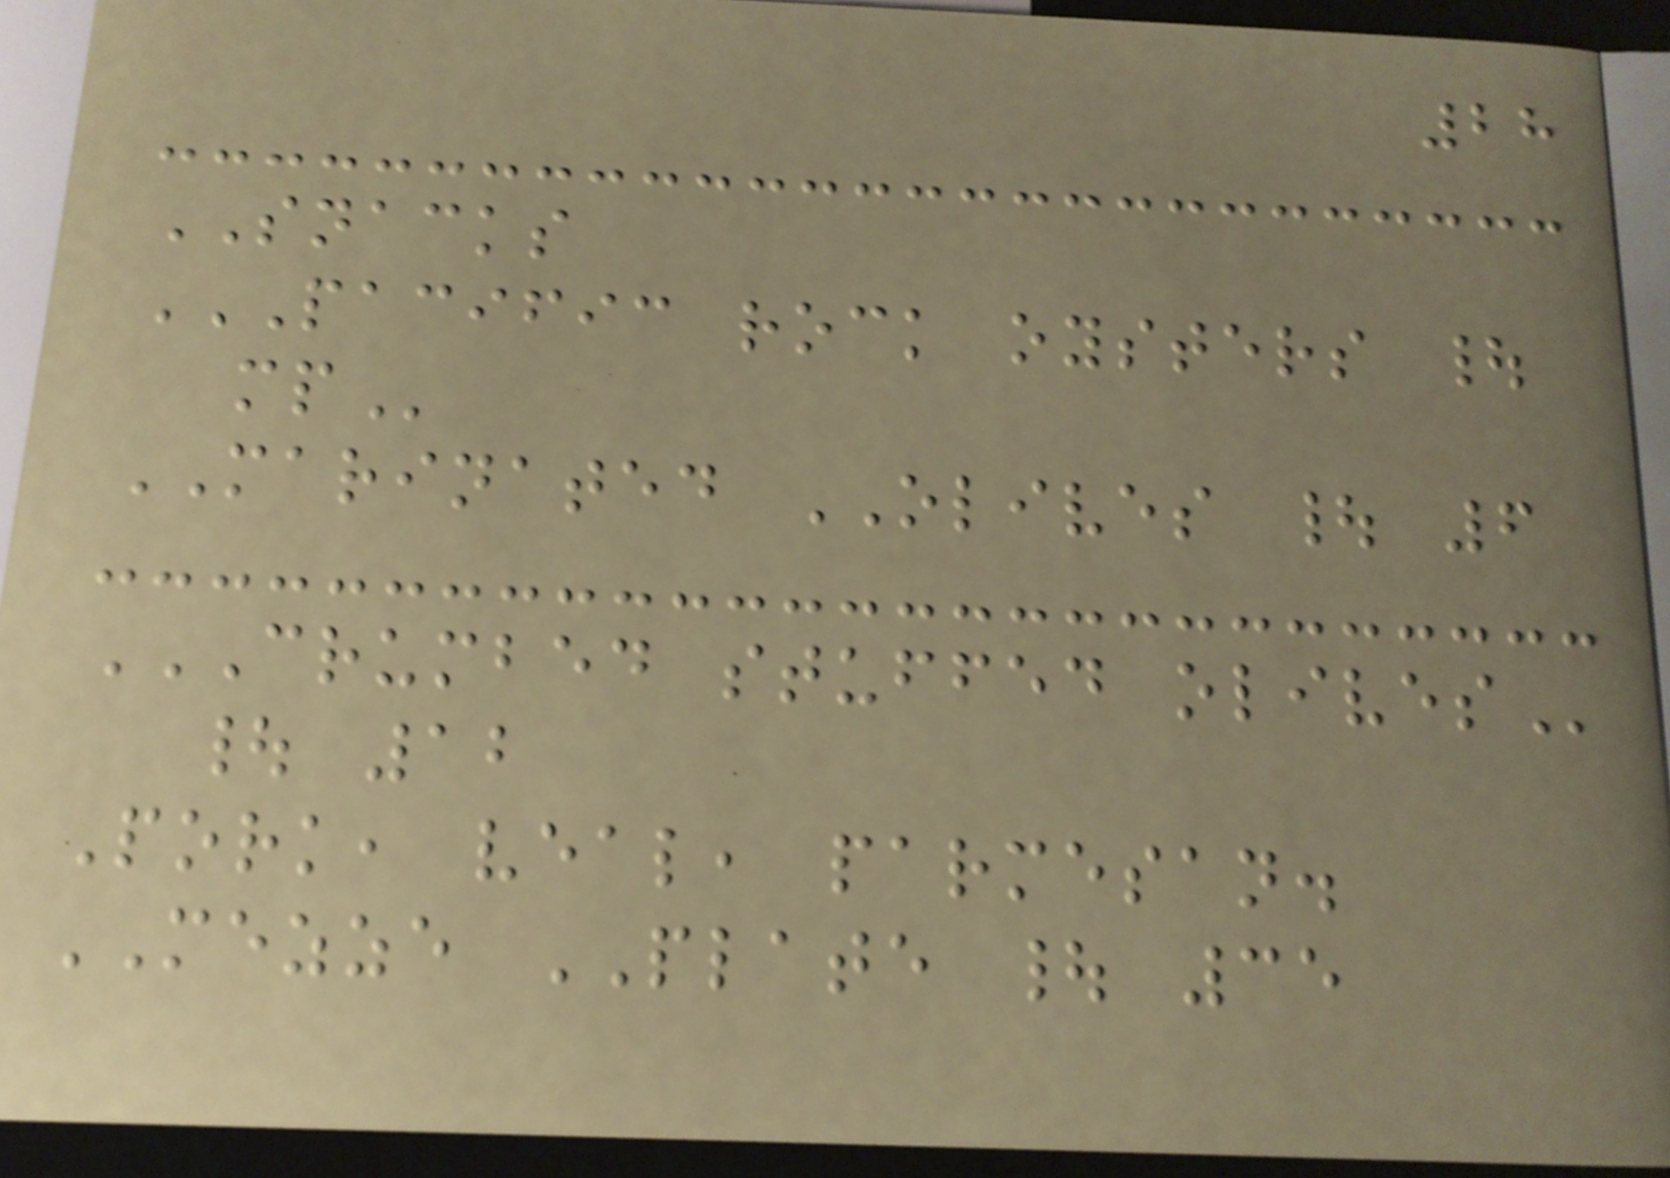28
SNACKS
PACIFIC ROCK OYSTERS |
MP
MARINATED OLIVES | 6
CRUMBED STUFFED OLIVES
| 12
Pork, veal, parmesan.
MEZZE PLATE | 35
